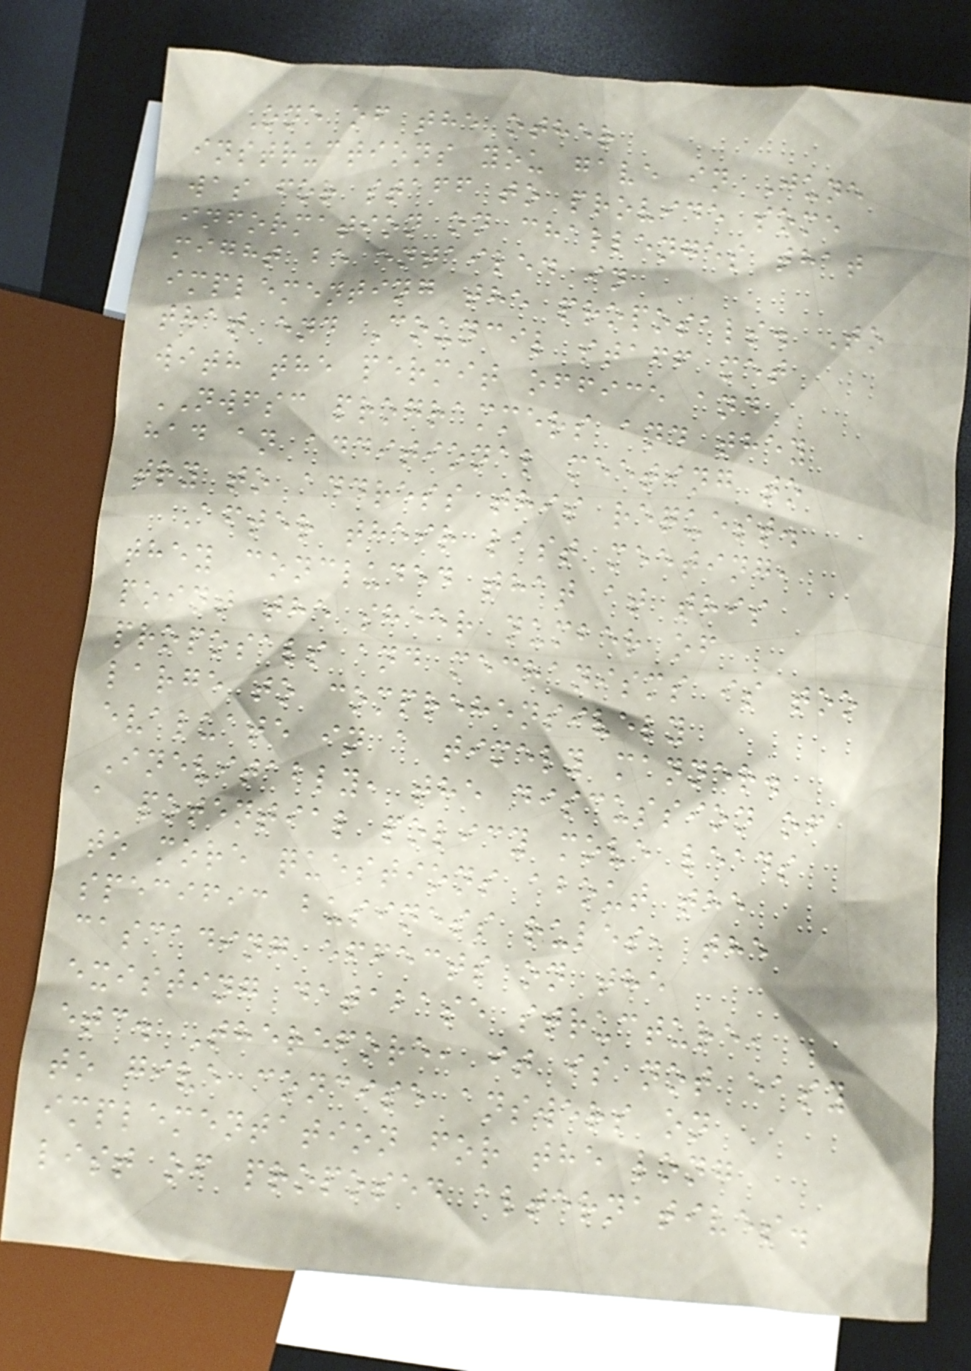One of the other
instructions you gave in June
was for staff to provide some
information on challenges that
might be entailed in
implementing the proposals. To
that end Council staff met
with the permit office and
NWFSC programmers and they
had an additional meeting to
try to address this request.
After their last meeting,
they concluded that at this
point the sheer number of
proposals and mechanisms is too
large to comprehensively
evaluate in a timely manner.
Inevitably, the discussion of
a potential policy move leads
to more questions about the
specific business rules, the
cascading effects on the
existing database structure,
etc. Therefore, it is not easy
to give concise answers on
implementation for the long
list of proposed alternatives.
